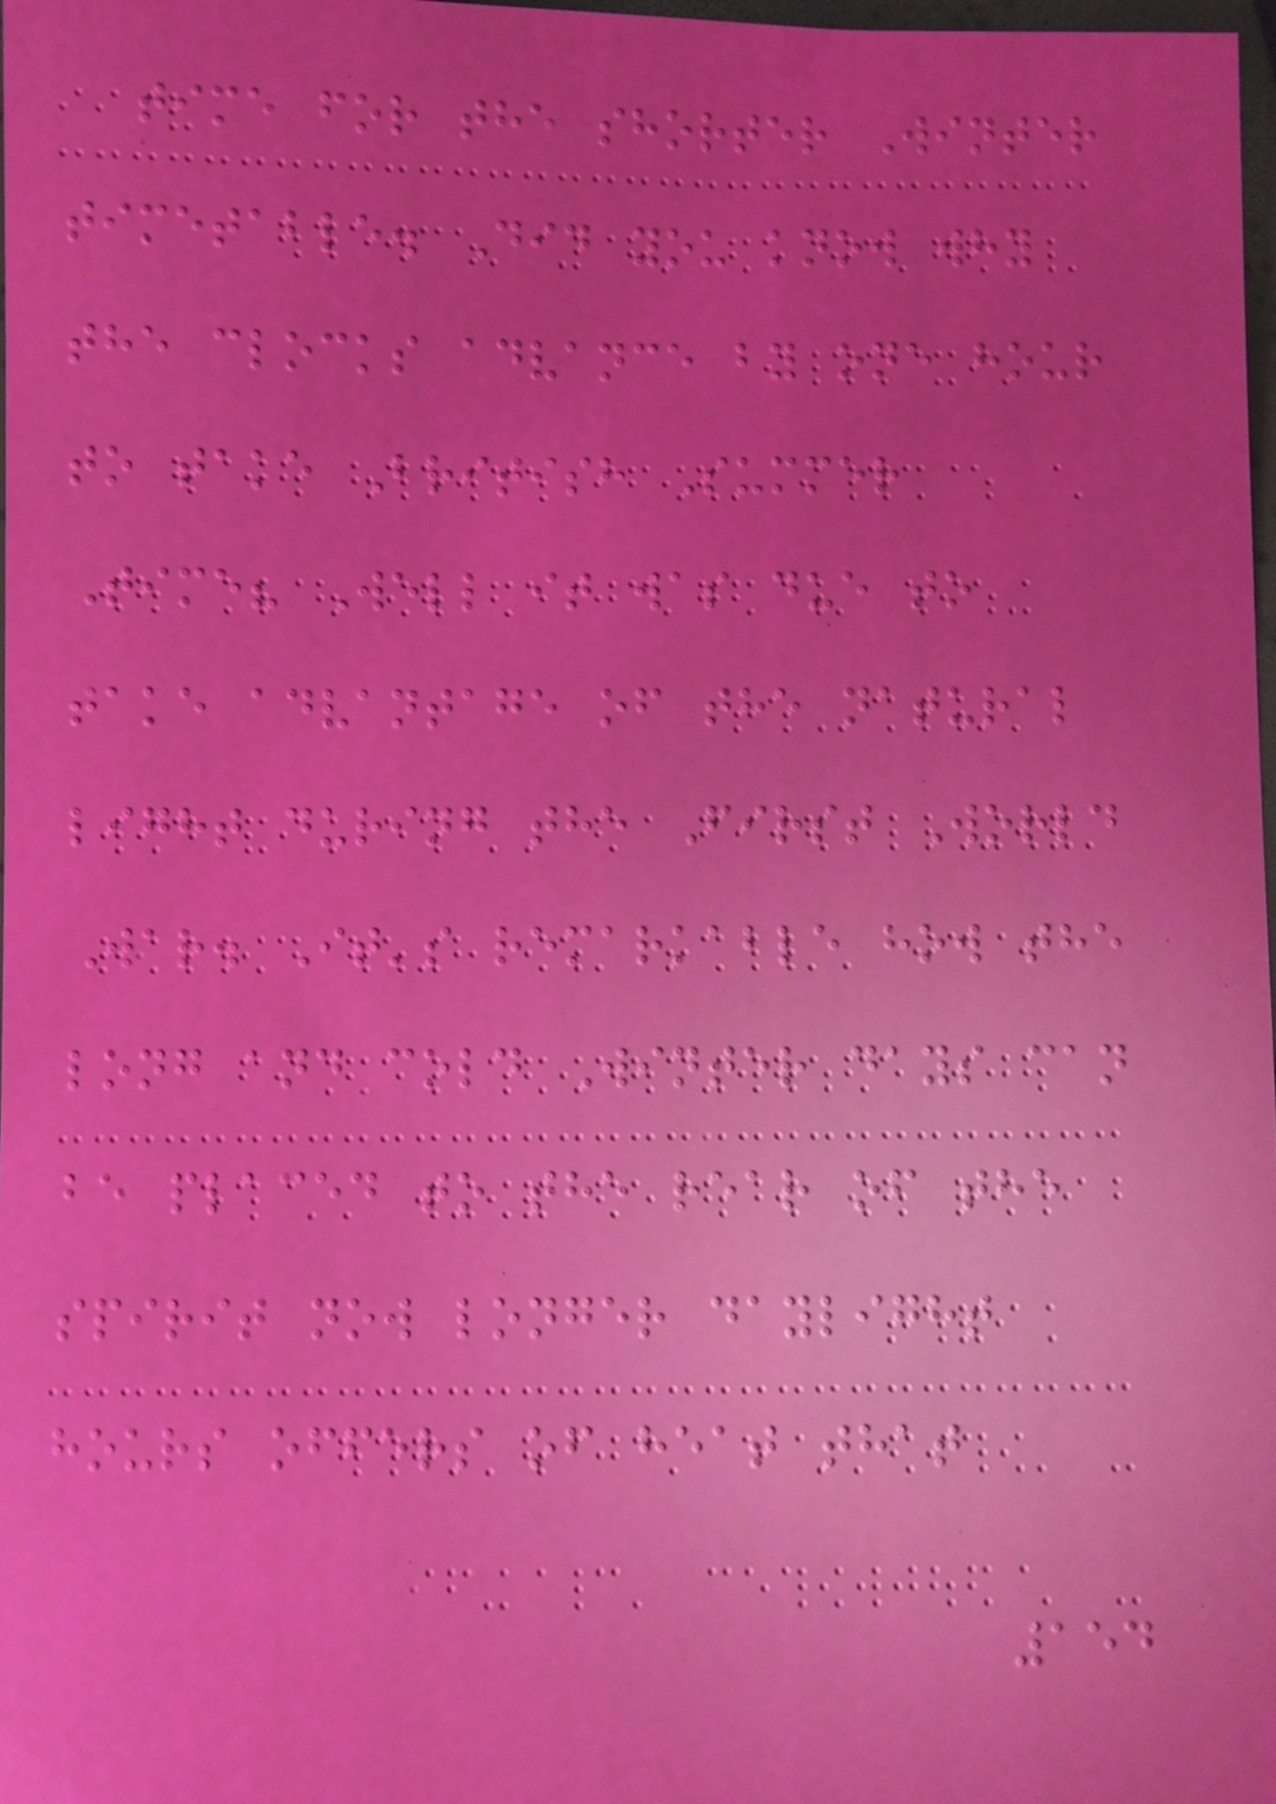time for the shorter Winter
timetable. Did you know why
the clocks advance by one hour
to take British Summer
Time? Well it was due to
take advantage of the natural
light during the First World
War. It's remarkable how the
long and cold Winter days can
be placed to the rear of the
spirit now longer daylight
hours offers of heat that
154
